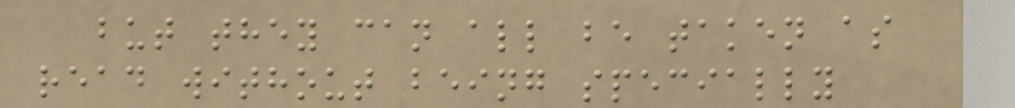but they can all be taken as
read without being specially
